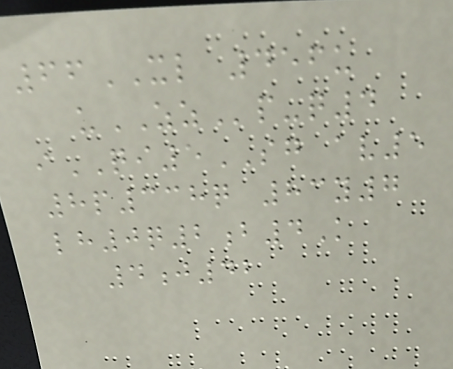66XL 456u
uZZp-q4
iQI5SG av5
8p338q 83y7
lh0q2b4K
4j42
